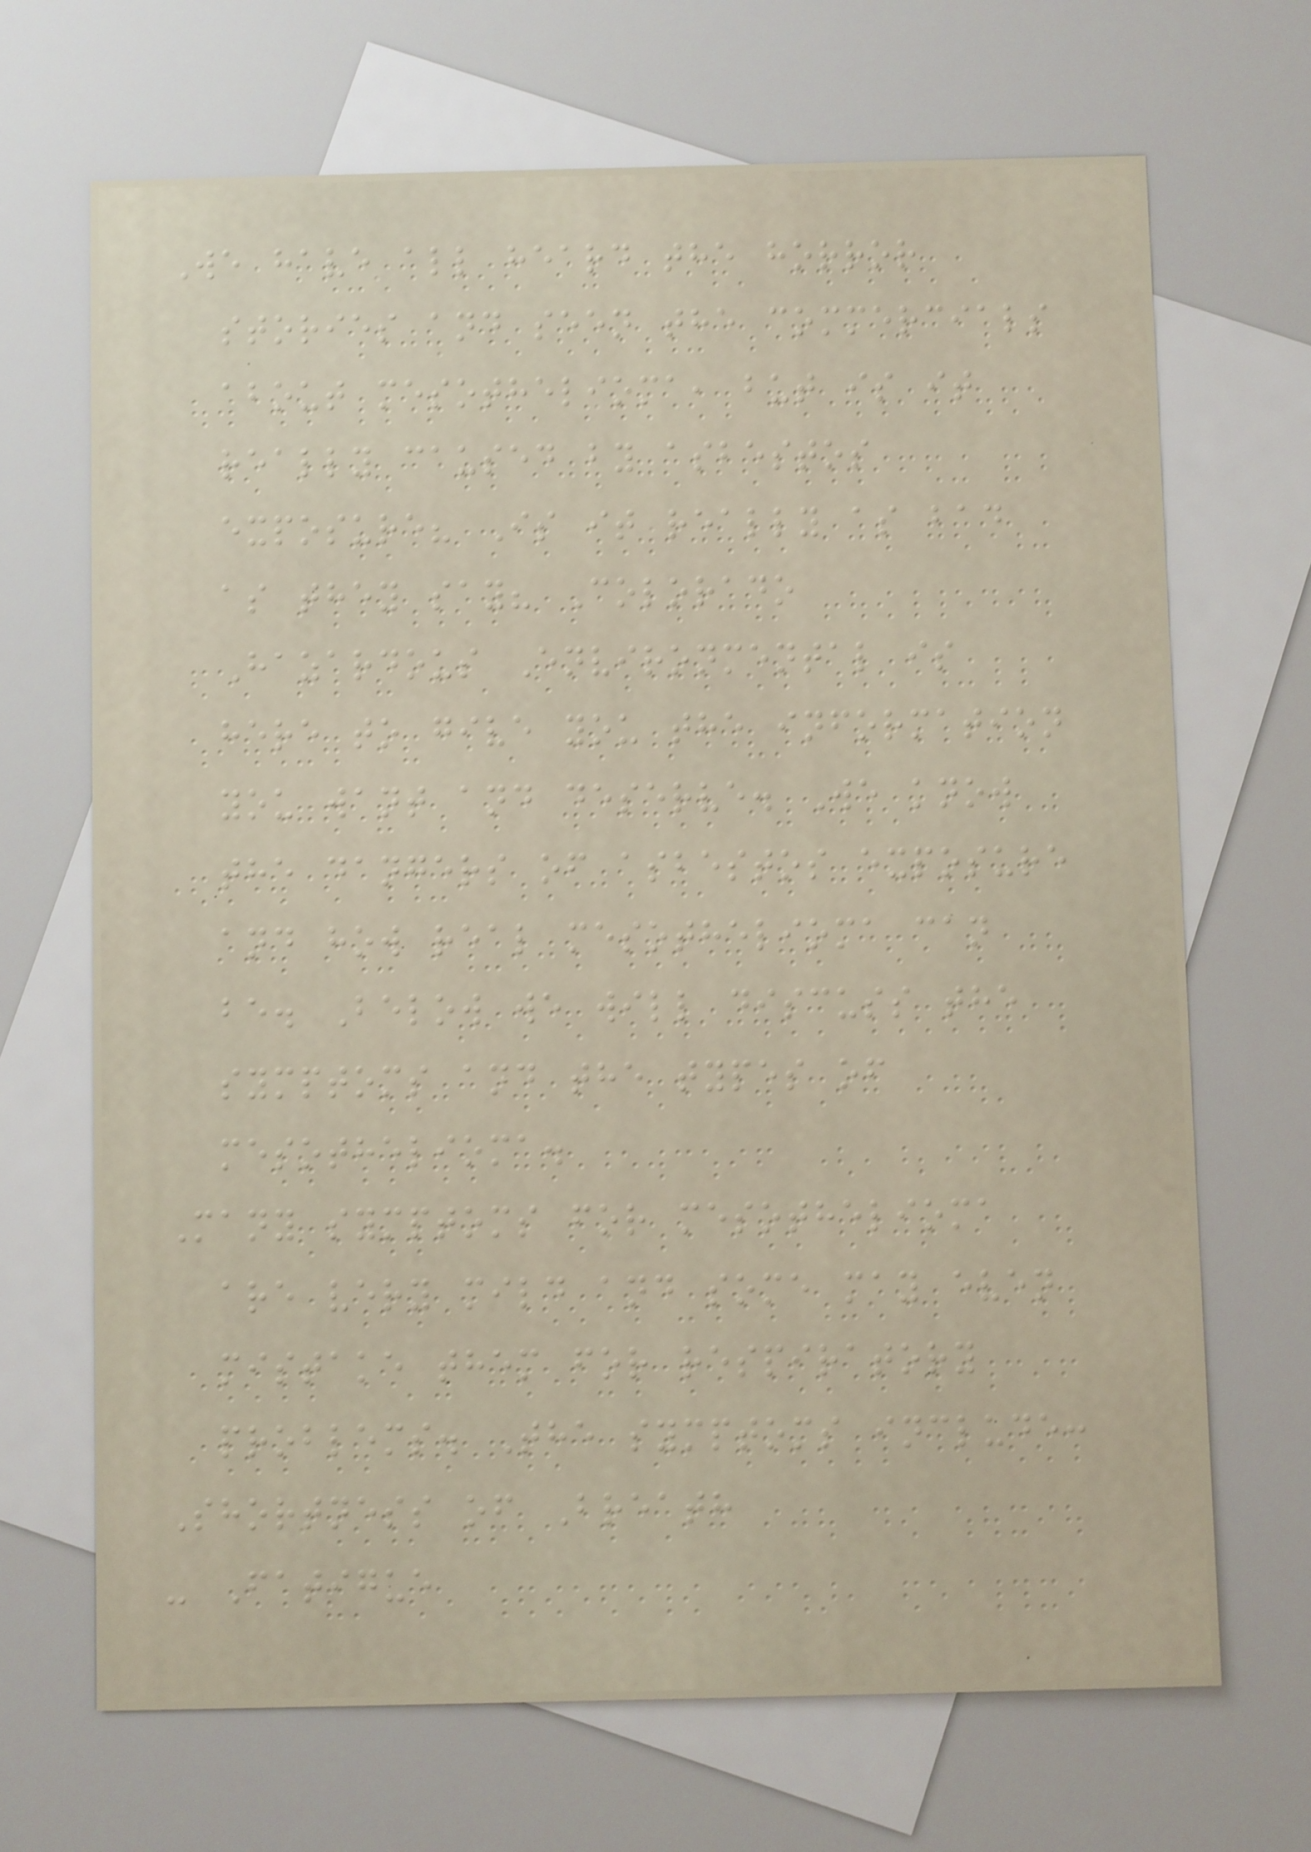We have all heard the horror
stories and seen the commercials
about mesothelioma, but is it
really caused by asbestos
exposure? Is it really as bad
as they say? Colorado
Hazardous Environmental is
here to give you the information
you want and deserve. We know
the dangers of asbestos exposure
and how real mesothelioma can
be. Below we will discuss the
symptoms and the types of
mesothelioma.
Many symptoms for mesothelioma
are very mild and some may even
mistake them for respiratory
problems. The symptoms include:
Shortness of Breath
- Fatigue
